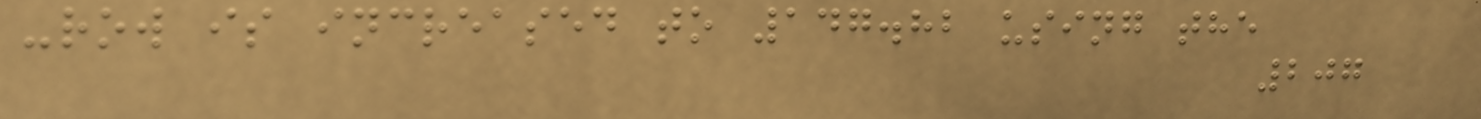-row is increased to 147.82 using the
207
